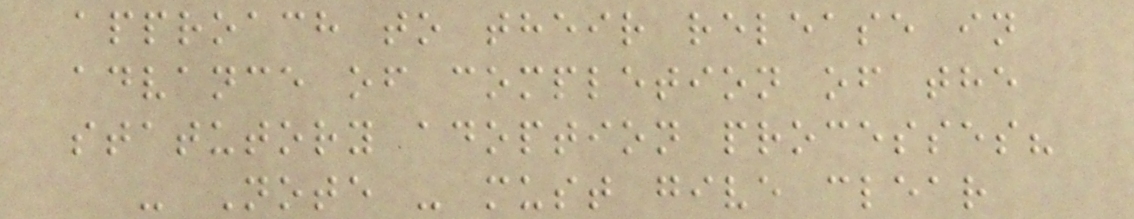approach to their release in
advance of completion of the
statutory adoption processes?
- Note - must give clear
